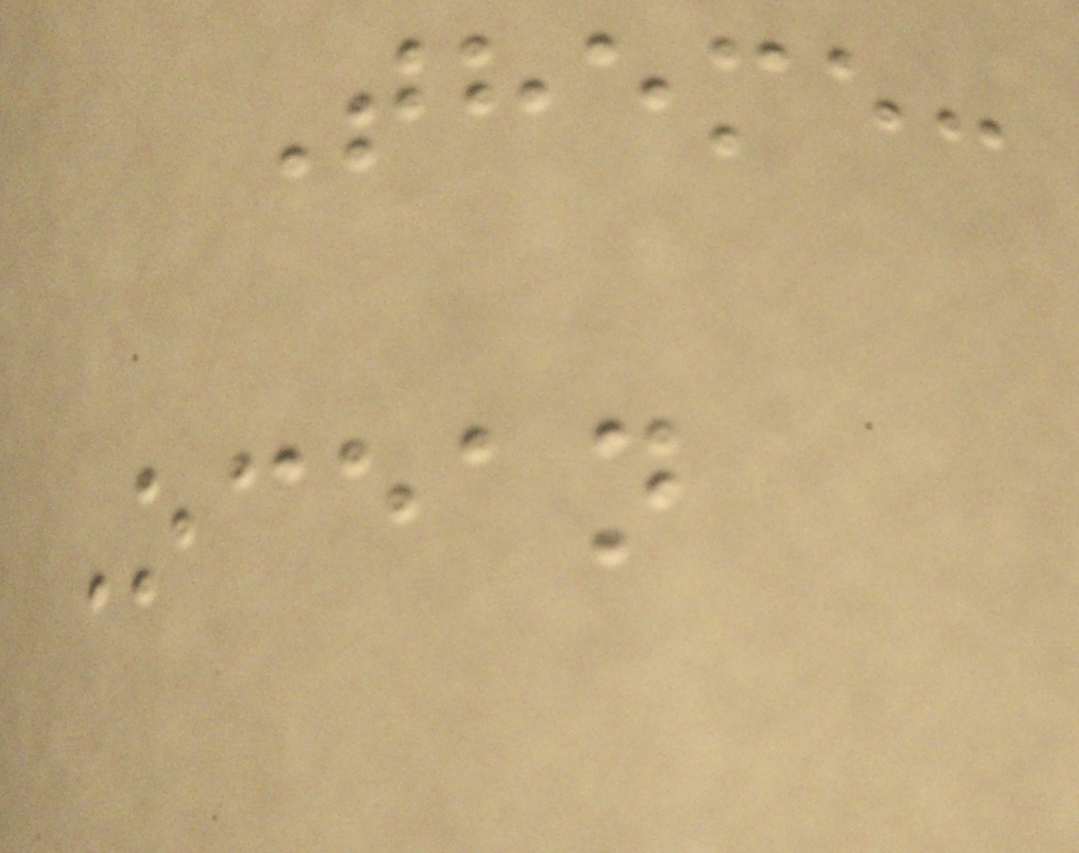Theme:
Ocean
